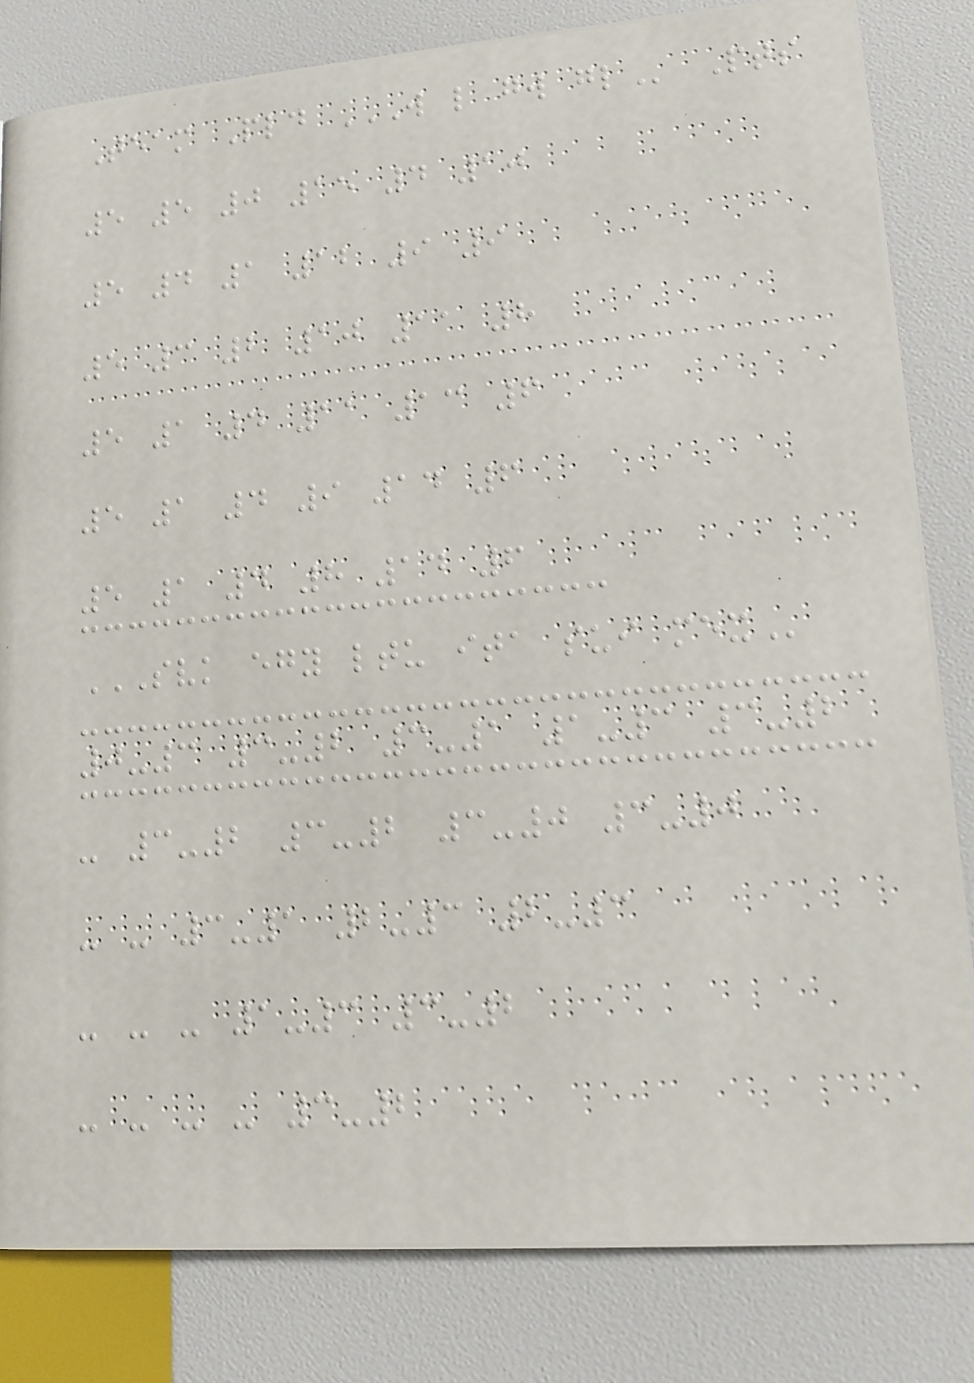Team Pld W L GW GL Pts
5 5 0 15 4 10
5 4 1 12 9 9
5 3 2 10 11 8
5 1 4 11 13 6
5 1 4 9 14 6
5 1 4 8 14 6
SVK EGY LTU ITA SUI MEX
0-3 3-2 3-1 1-3 3-2
- 3-2 3-2 3-0 3-0
- - 3-1 2-3 2-3
- - - 1-3 3-2
- - - - 3-2
